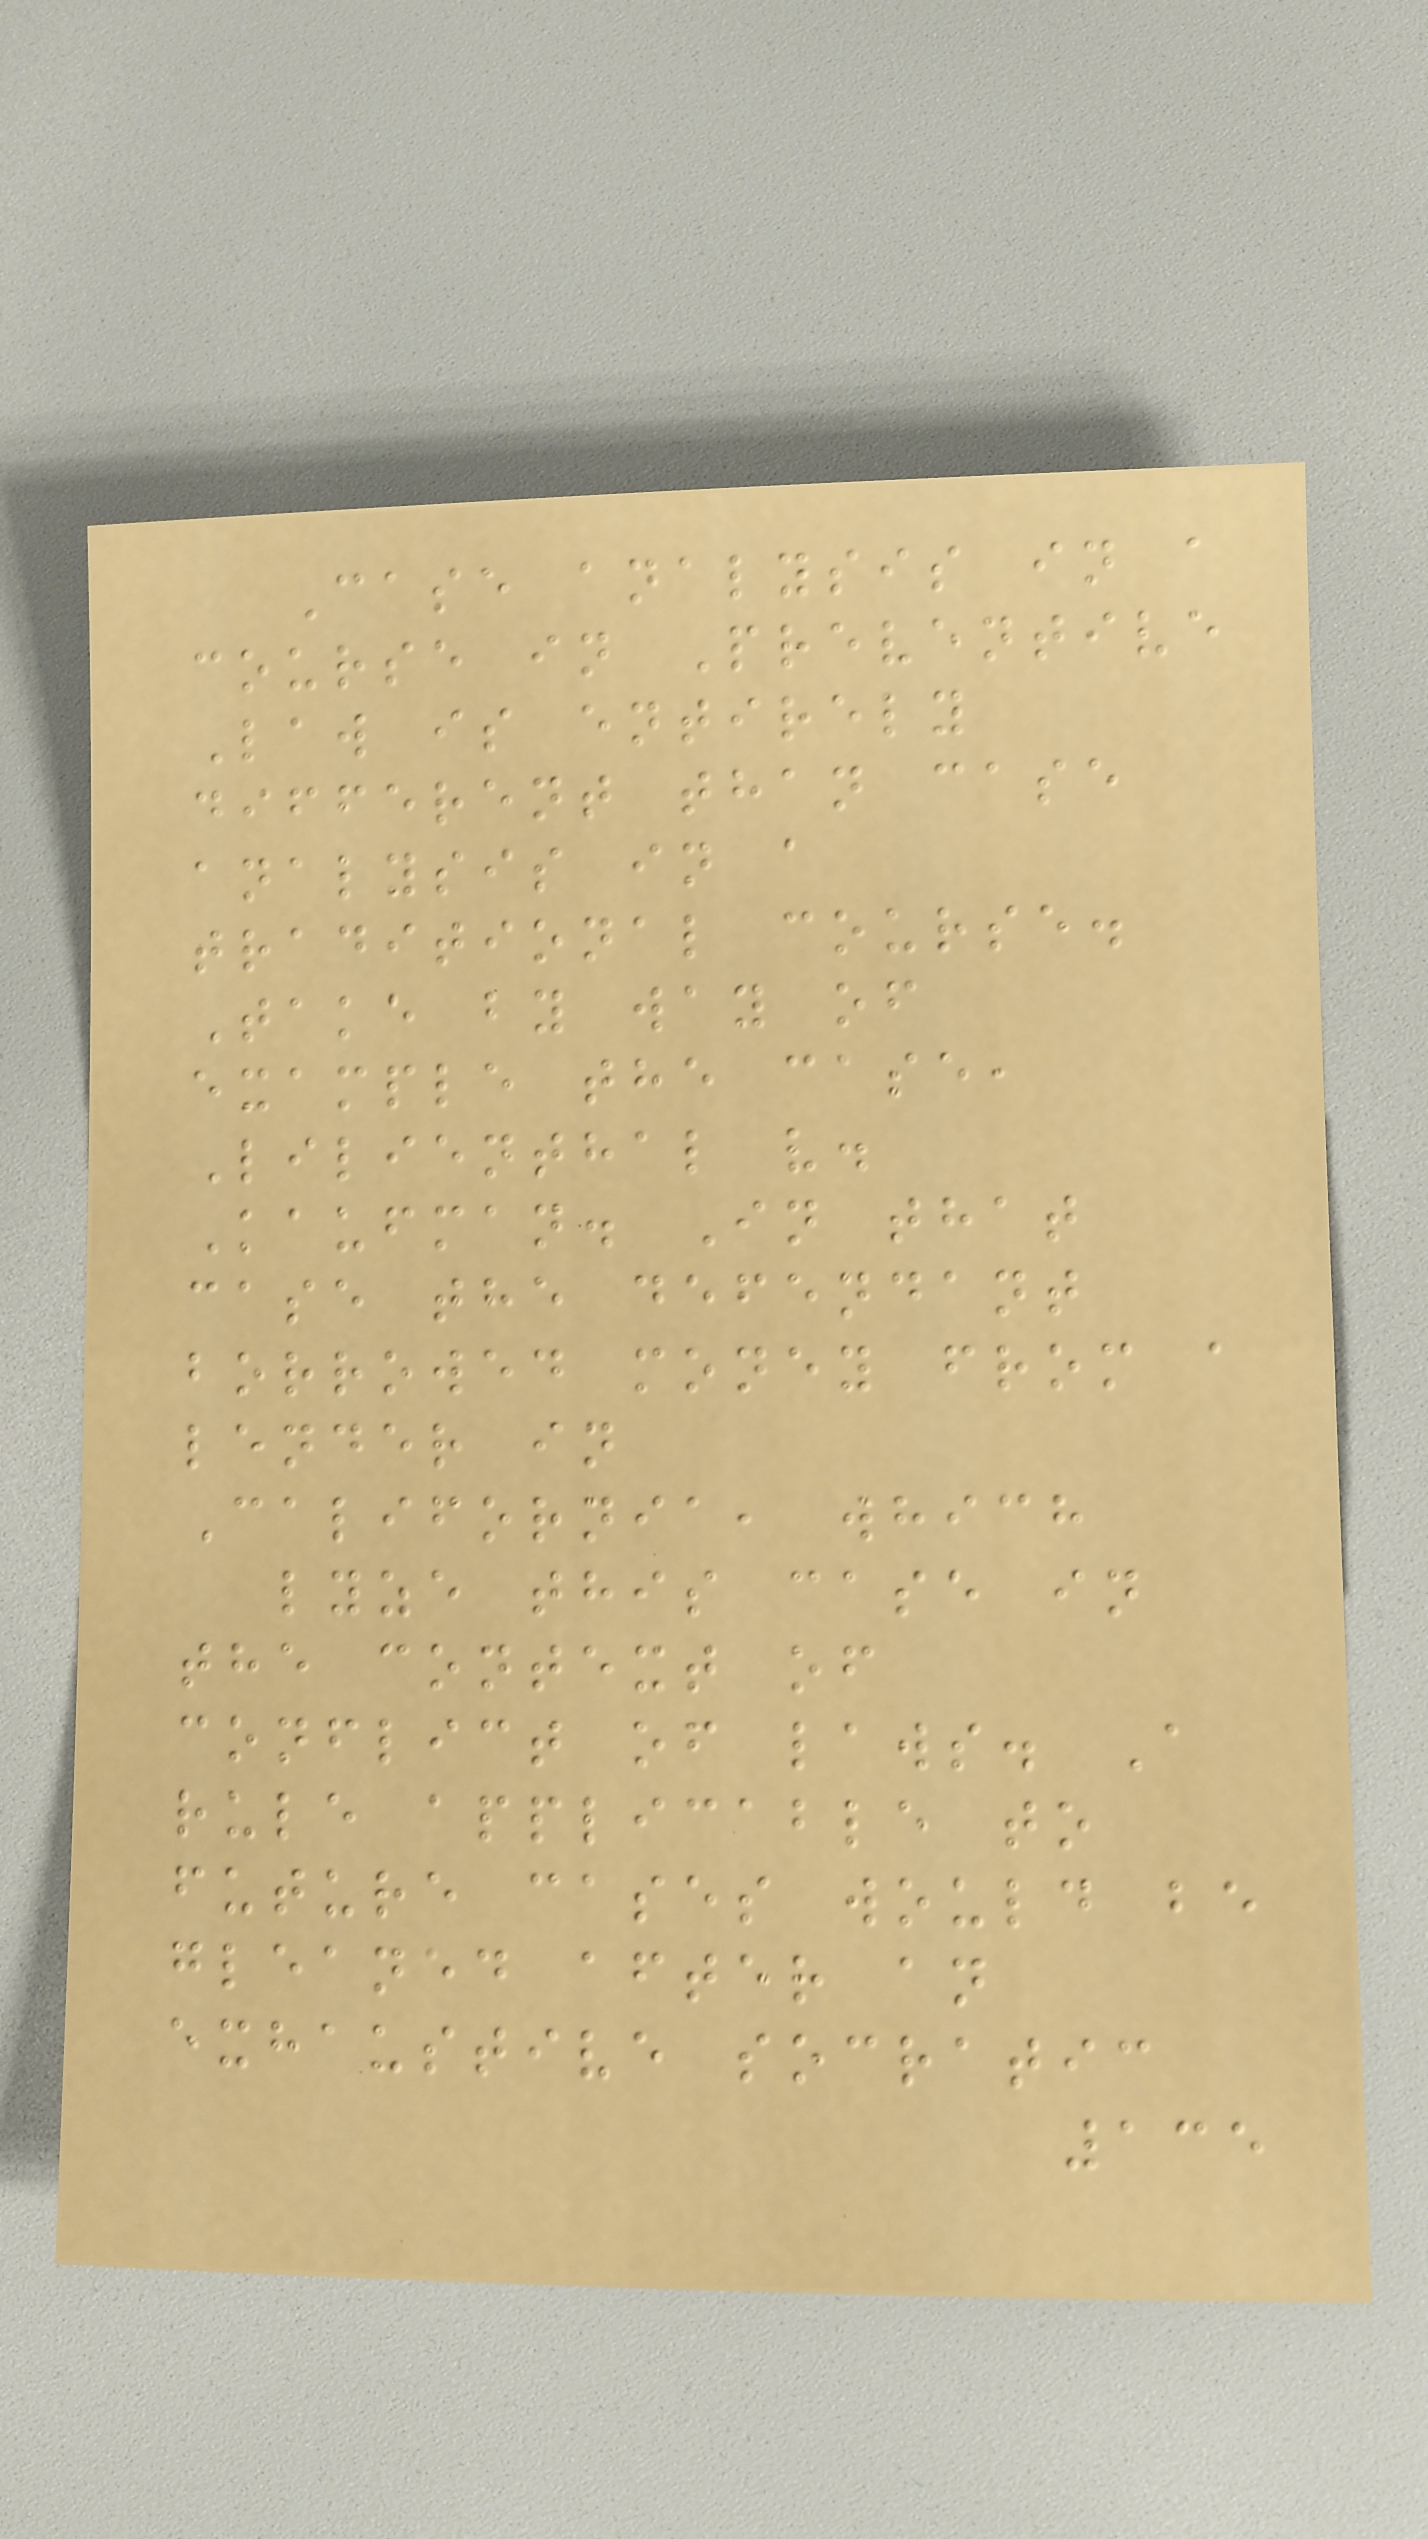Case analysis in a
course in Preventive
Law is entirely
different than case
analysis in a
traditional course.
Take by way of
example the case,
Lilienthal v.
Kaufman. In that
case the defendant
borrowed money from a
lender in
California, which
lyze this case in
the context of
conflict of laws. A
rule applicable to
future cases would be
gleaned after an
exhaustive socratic
135
